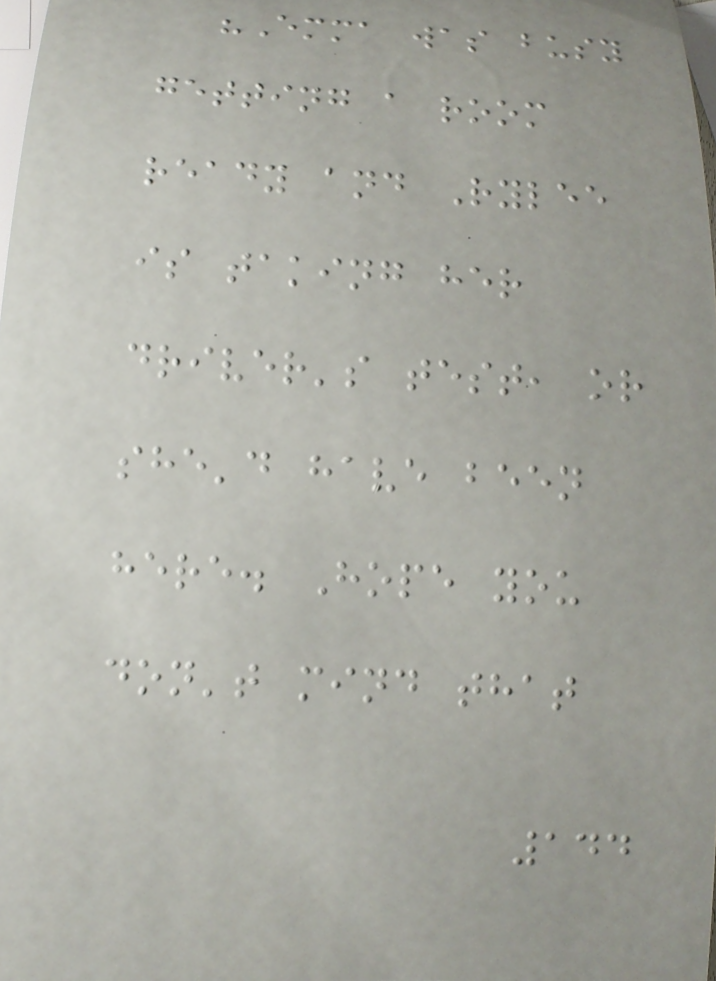"Emma was busy
getting a room
ready and Rylee
is taking her
driver's test, or
she'd have been
here. Hope you
don't mind that
144
